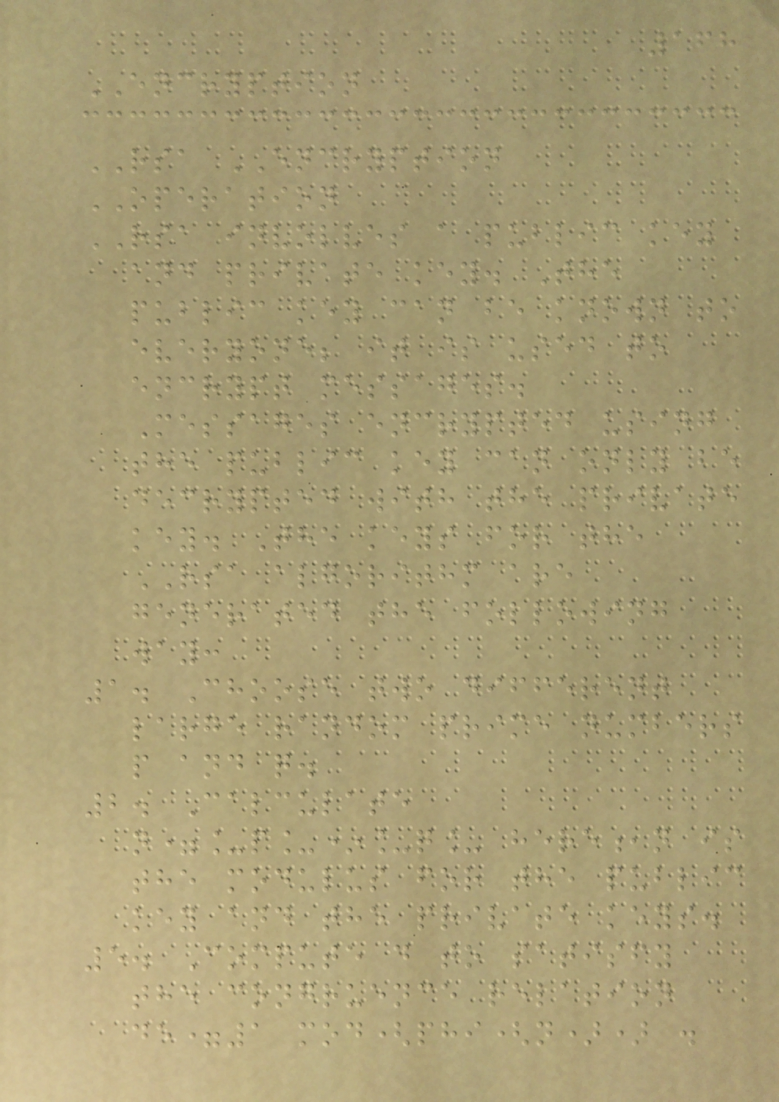168
ENCRYPTION
RSA ENCRYPTION
OPERATION
RSA involves a public key
and private key. The
public key can be known to
everyone; it is used to
encrypt messages.
Messages encrypted using
the public key can only be
decrypted with the private
key. The keys for the
RSA algorithm are
generated the following
way:
1. Choose two different
large random prime numbers
p and q.
2. Calculate
n=_p_*_q_ here,n is
the modulus for the public
key and the private keys.
5. Compute d to satisfy
the congruence relation
de=1 mod(phi(n)) .
